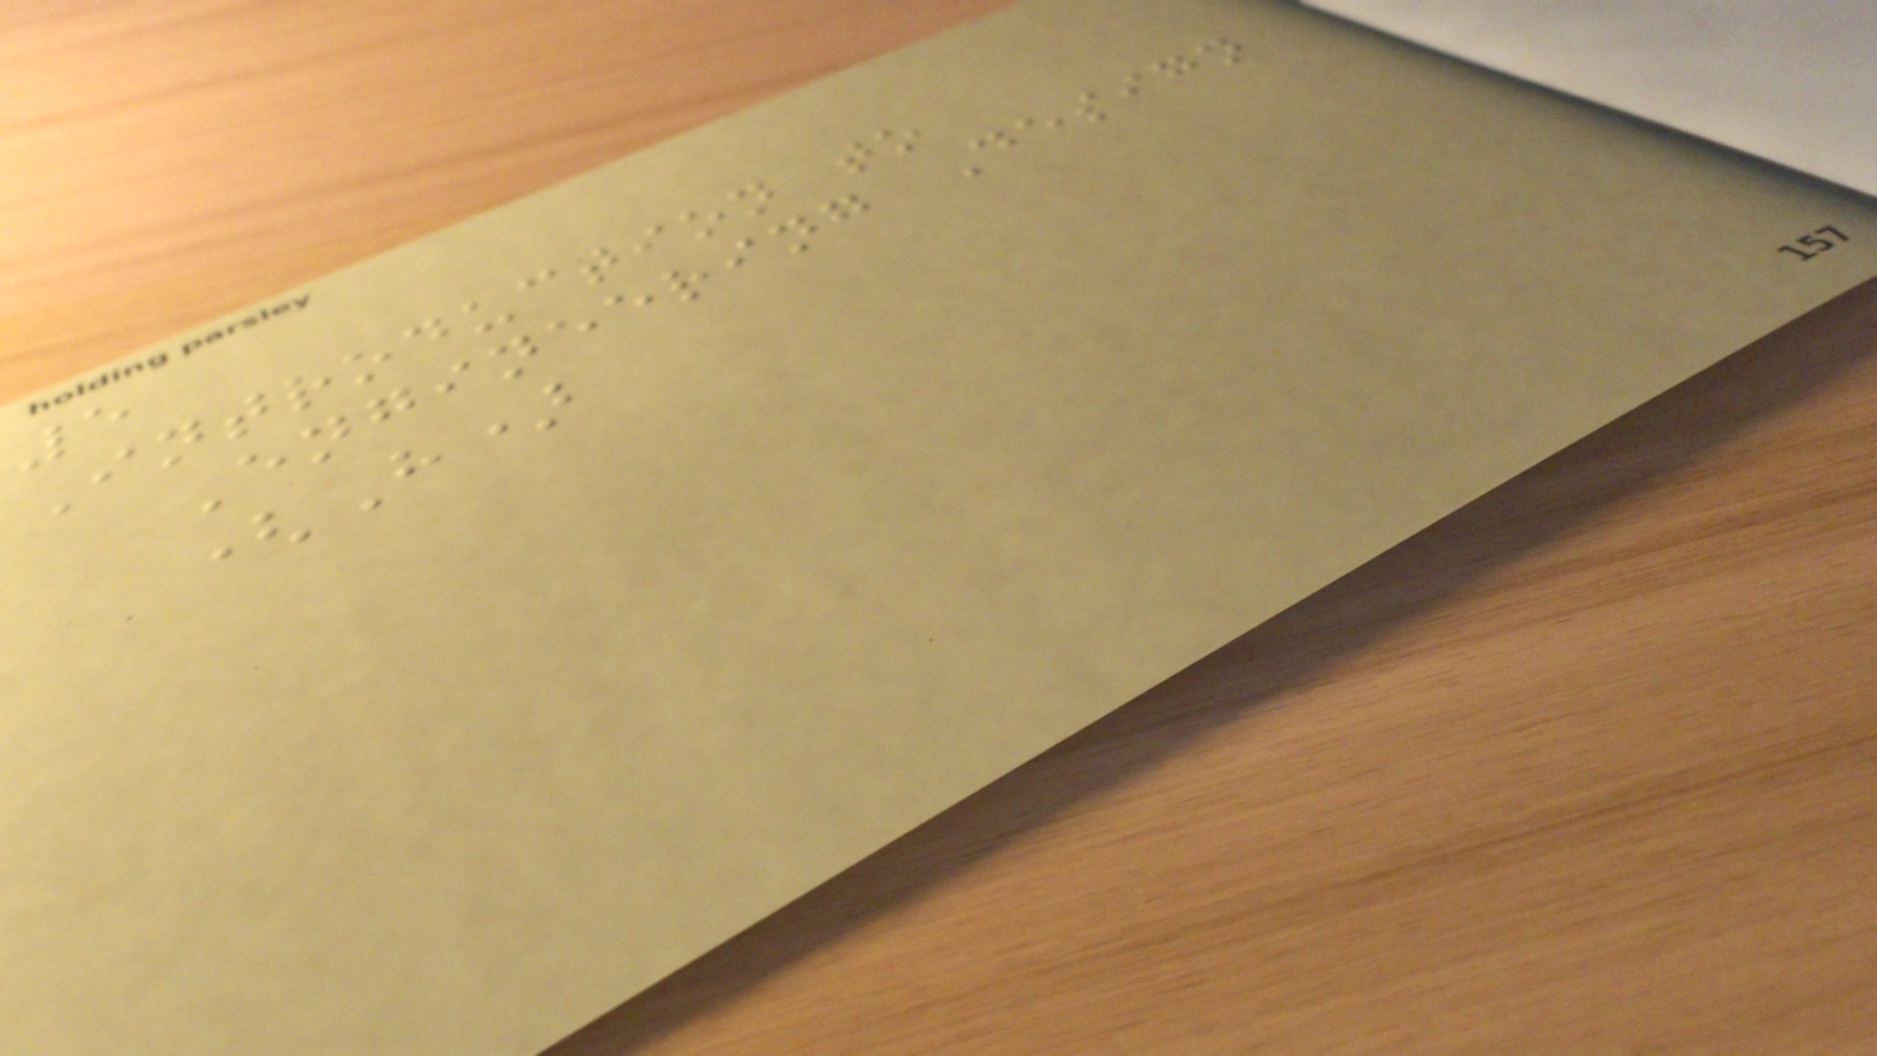5
Introduction to
Engineering Design
(H)
